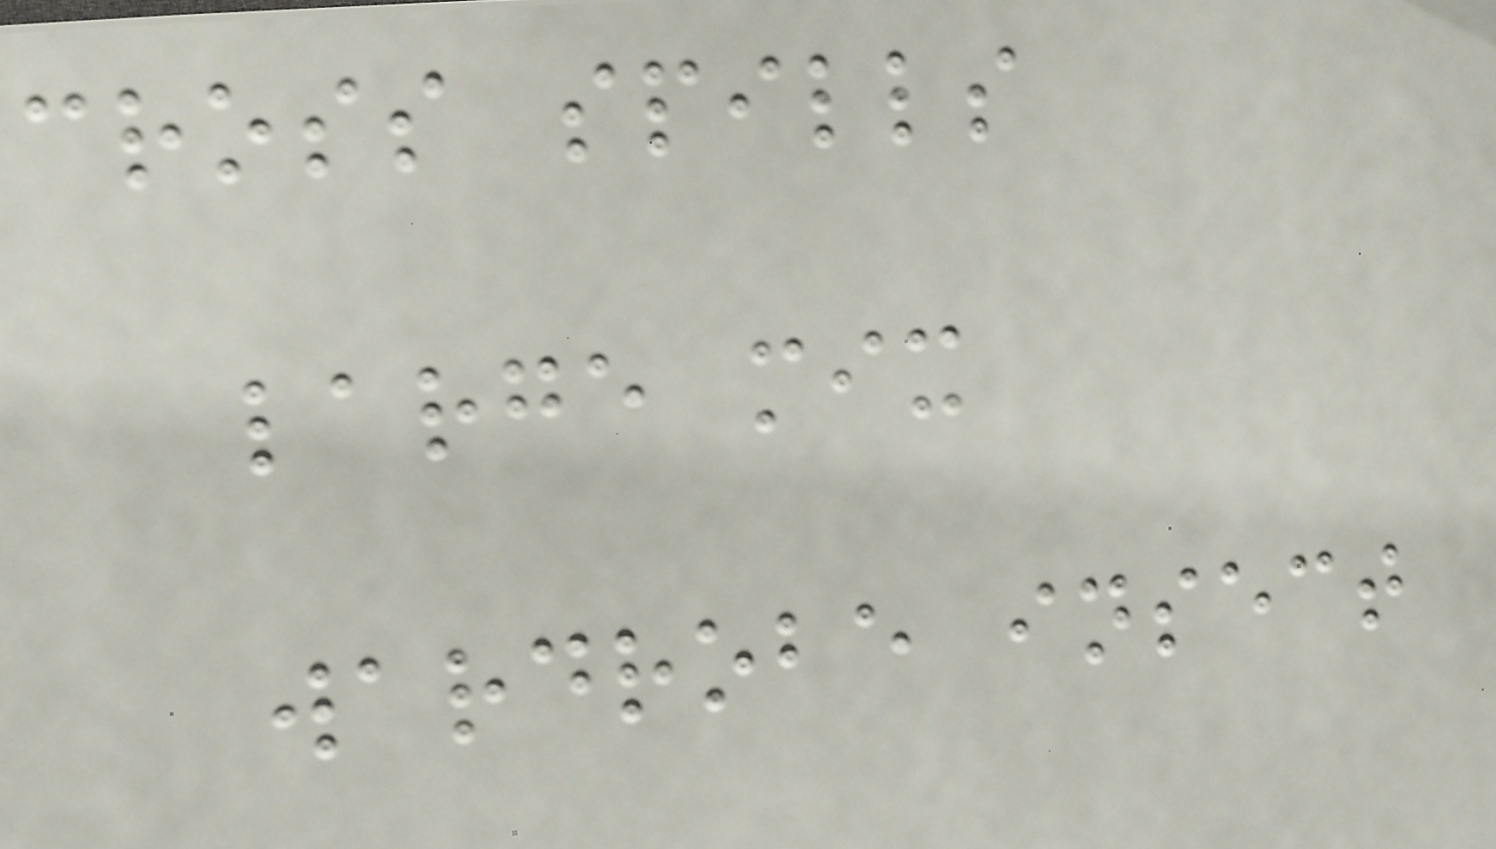cross spills
large mix
wardrobe insect
